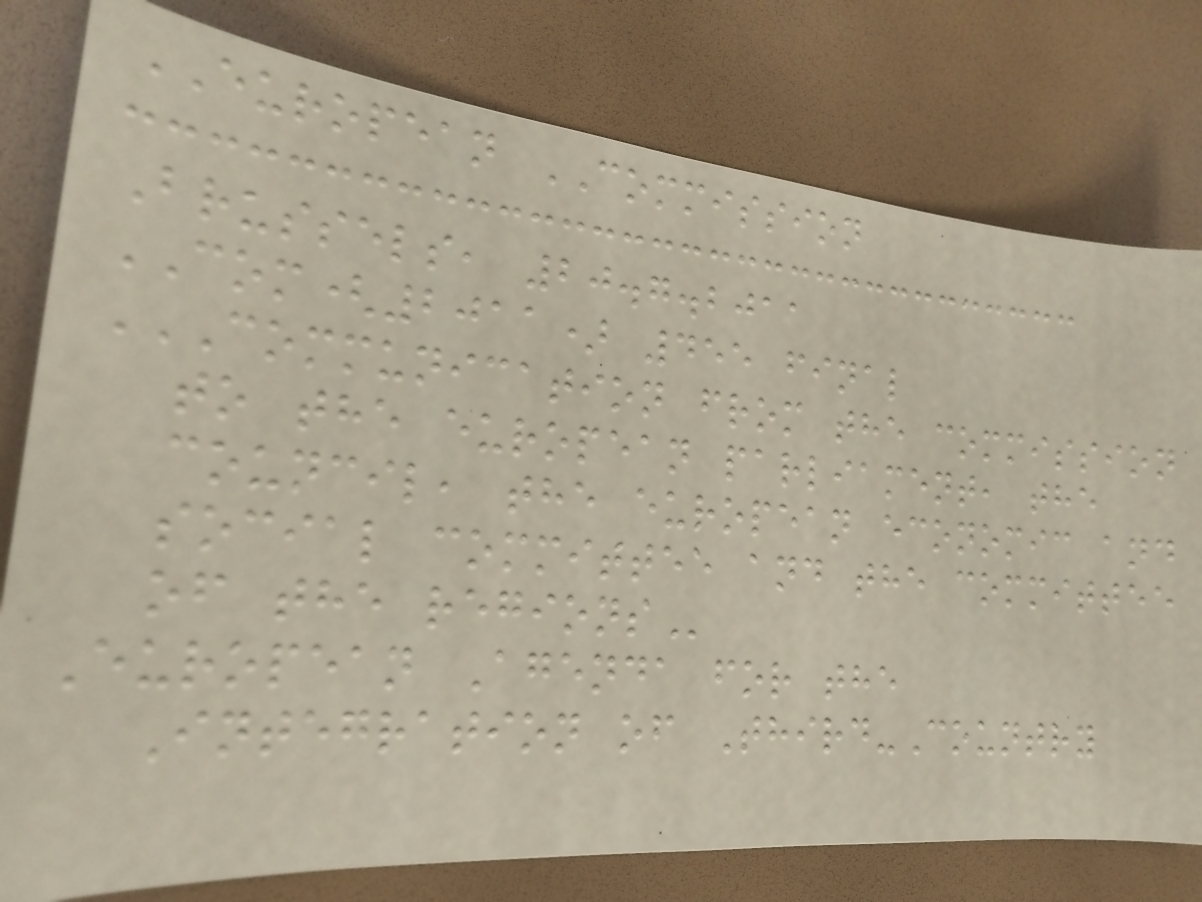EUROPEAN COMMISSION
Brussels, 20.7.2011
COM(2011) 455 final
COMMUNICATION FROM THE COMMISSION
TO THE EUROPEAN PARLIAMENT, THE
COUNCIL, THE EUROPEAN ECONOMIC AND
SOCIAL COMMITTEE AND THE COMMITTEE
OF THE REGIONS
European Agenda for the
Integration of Third-Country
